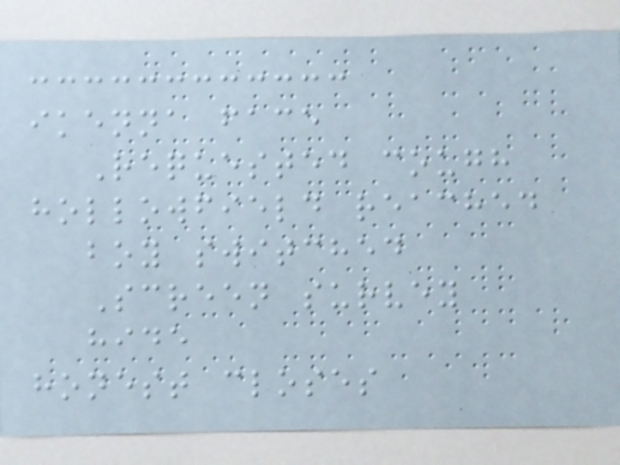ikenna face
Requested cough
hollowfield reached
boy switched
Screen survey
hide
honest closes
